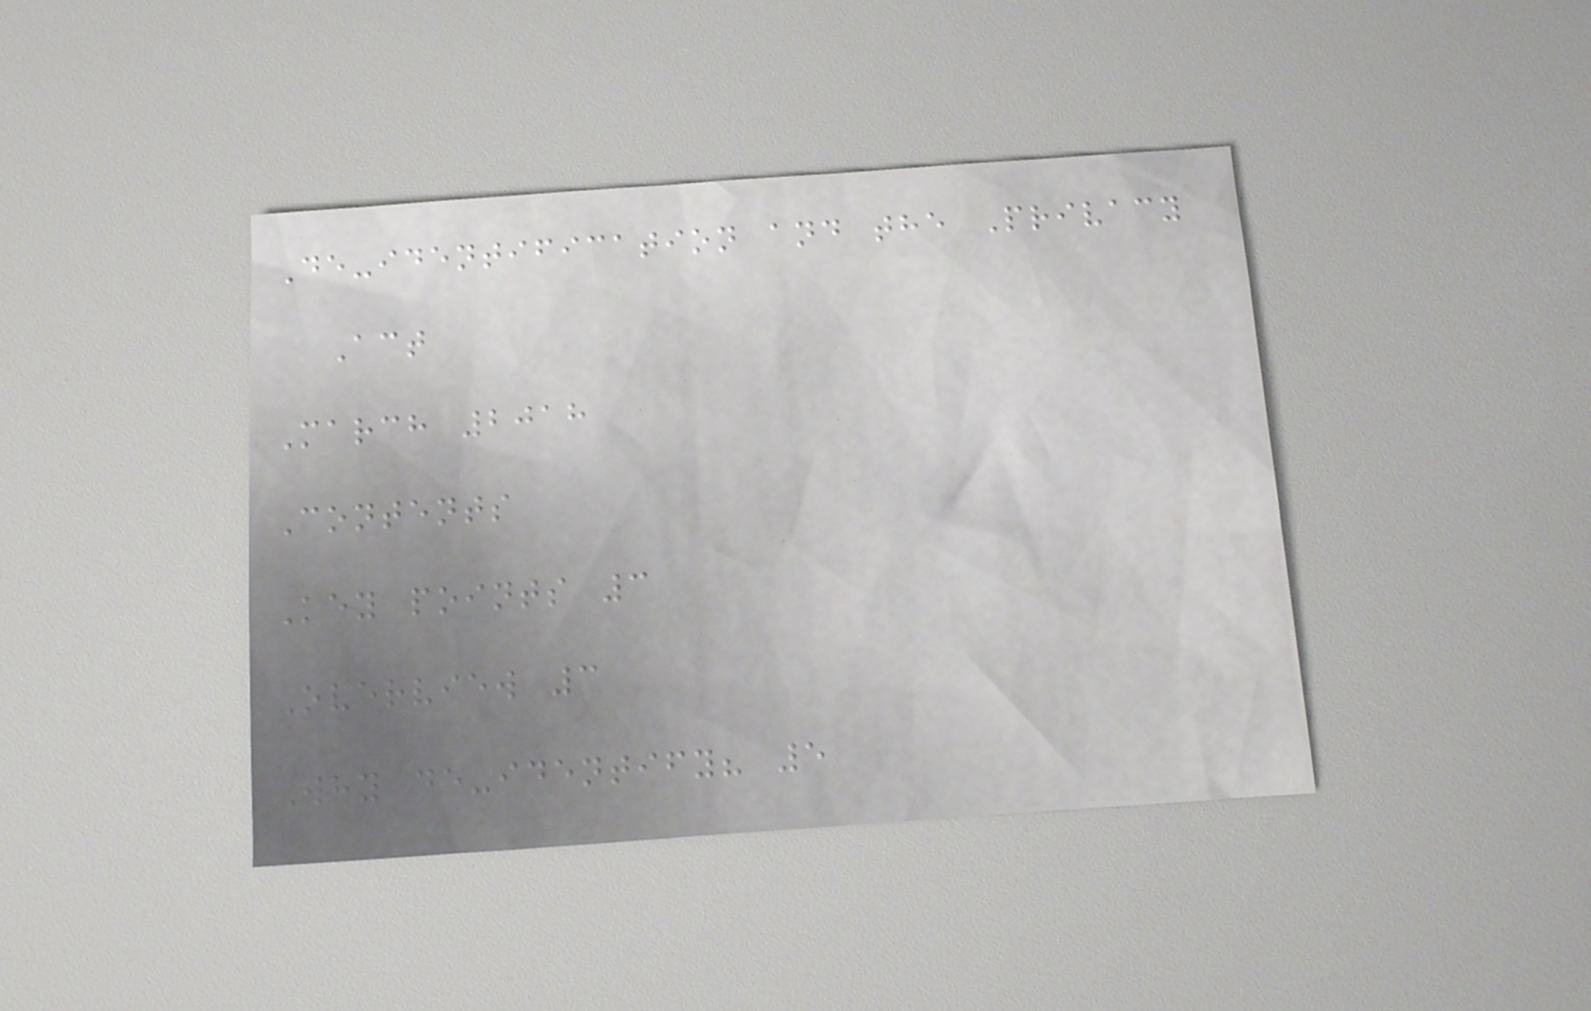De-identification and the Privacy
Act
March 2018
Contents
Key points 3
Overview 3
Why de-identify? 5
